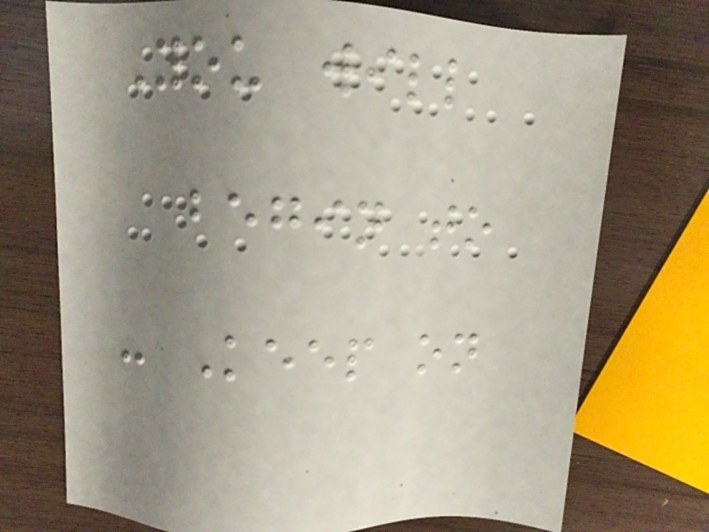You will
begin to
- Keep on
